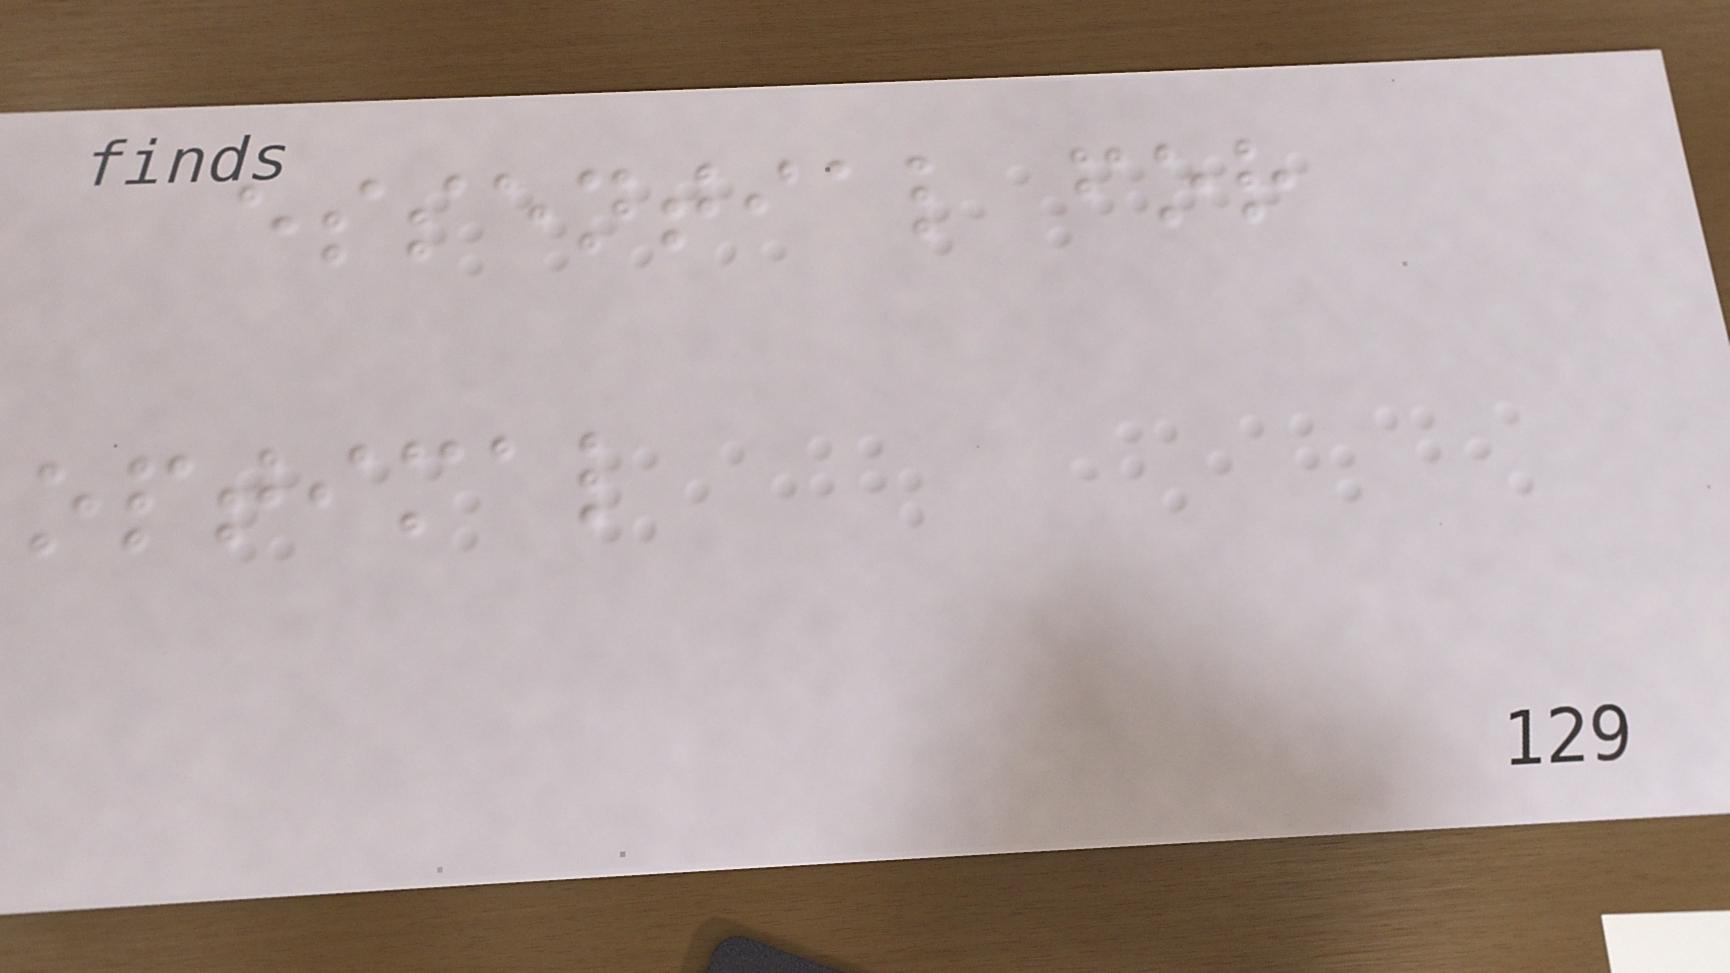essential for
optimal
